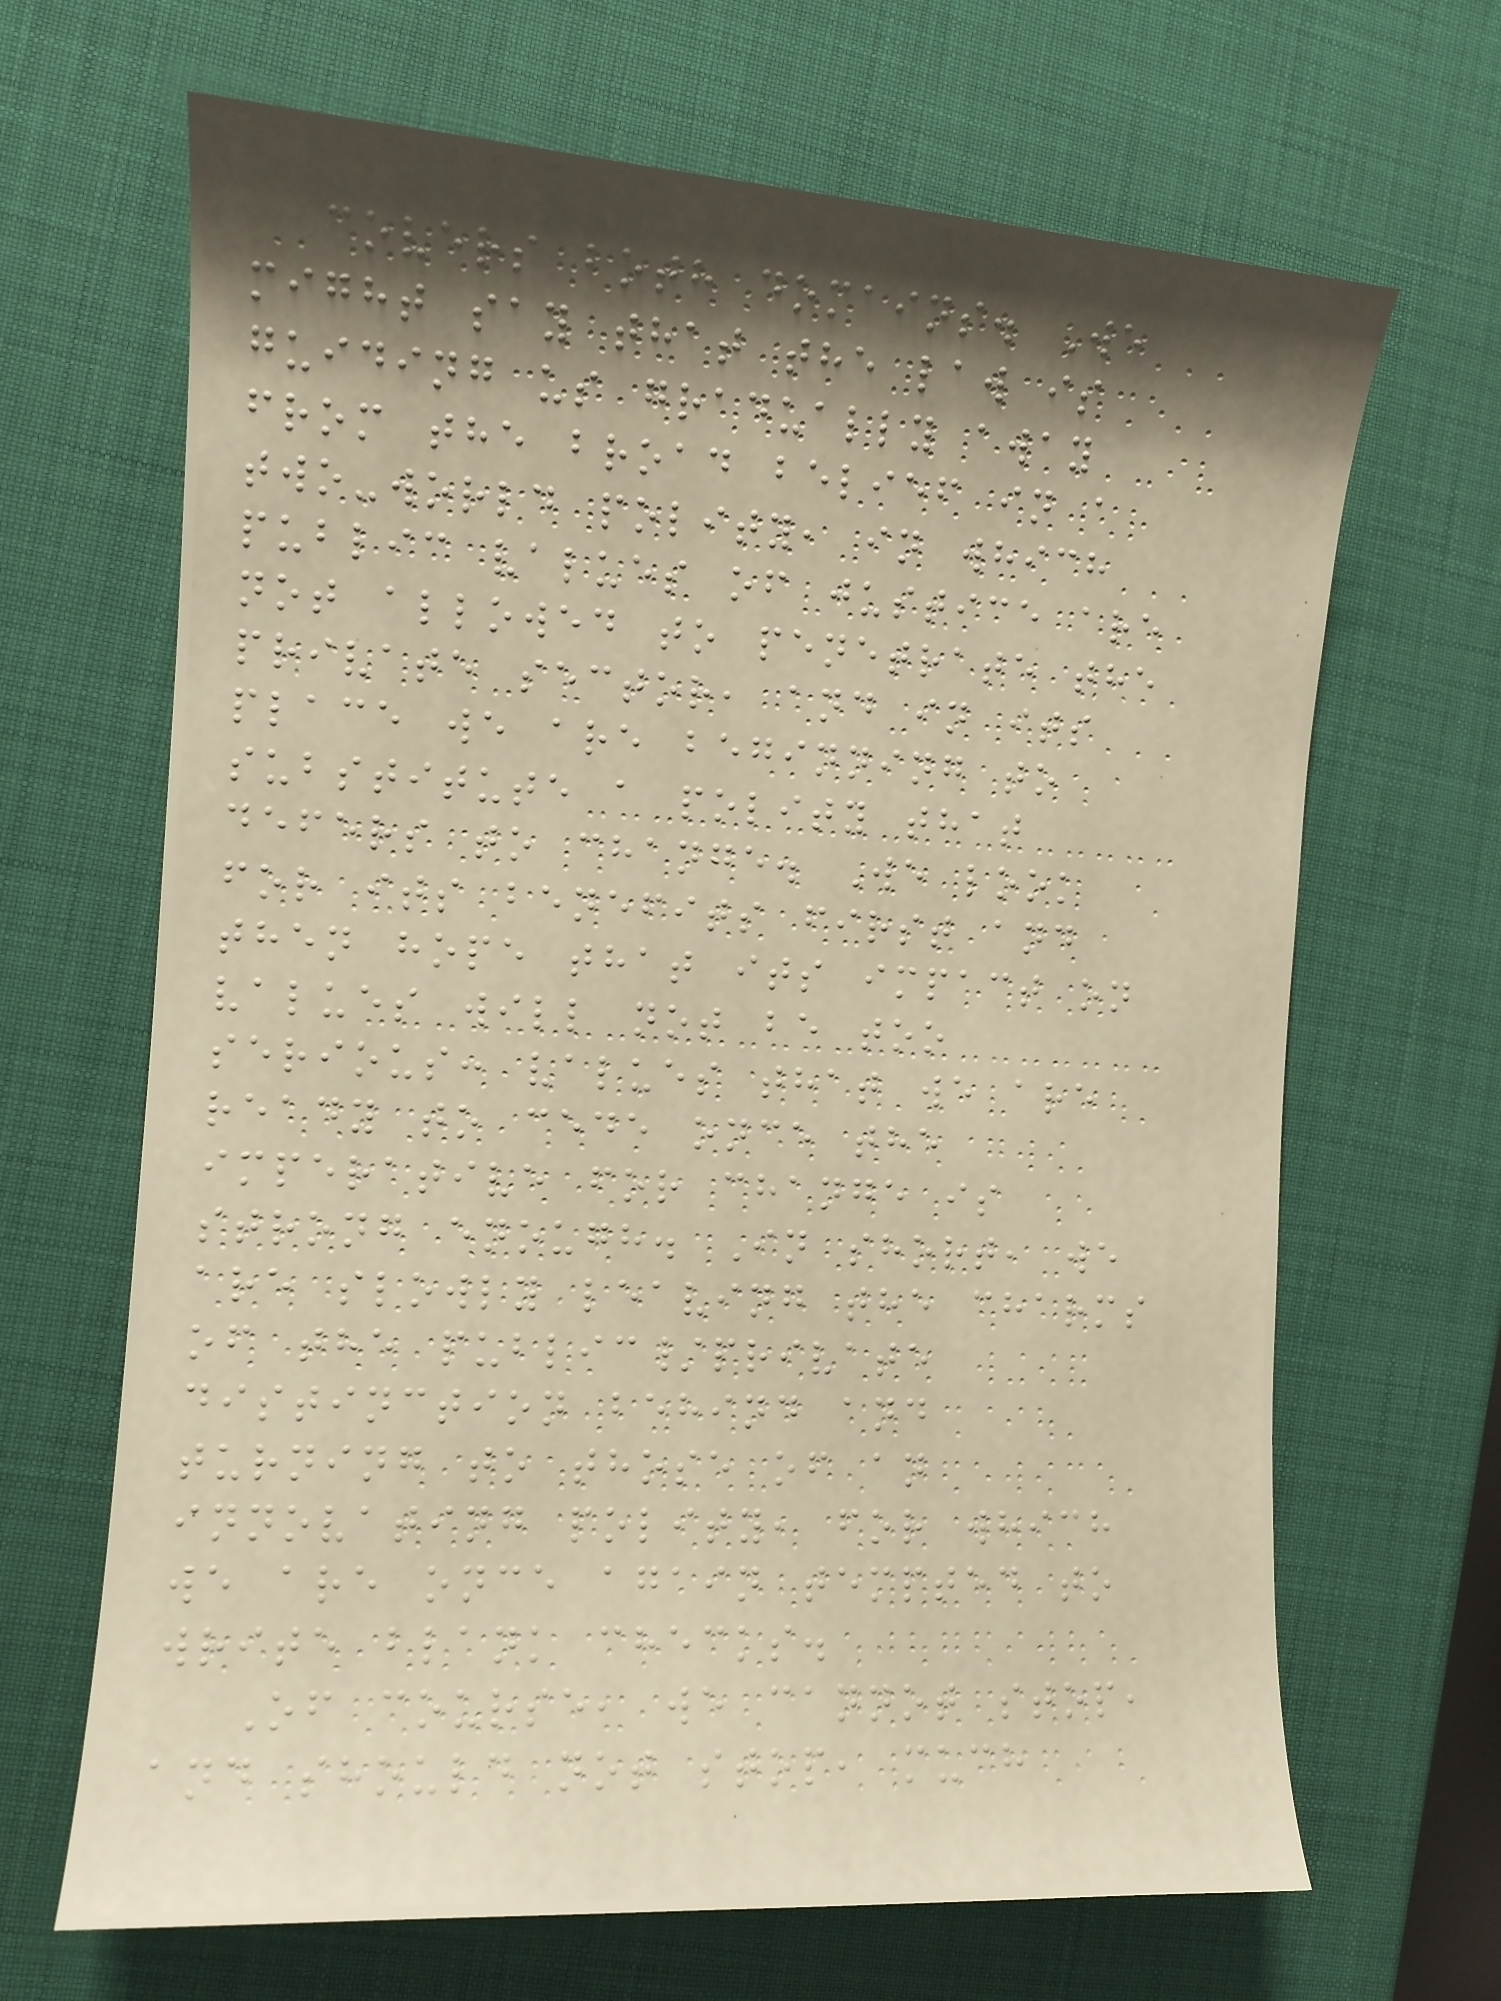covers both domains. We
might say that the law is
guiding us gradually away
from the broad belief in a
two-world polity, in which
public values of justice are
not allowed to penetrate the
private sector, and in its
place we are beginning to
substitute a polity that
defers to change. We look
for its benefits first and
then hope that its impact on
values will not be too
serious: values that we are
ready to cede once the
imperative for change is
strong enough. In short, we
are slowly leaving the charms
of the public/private
distinction behind and
turning to those of an
innovating polity, for which
we are once again tempted to
write blank checks.
Of course, we cannot stop,
and should not stop, much
